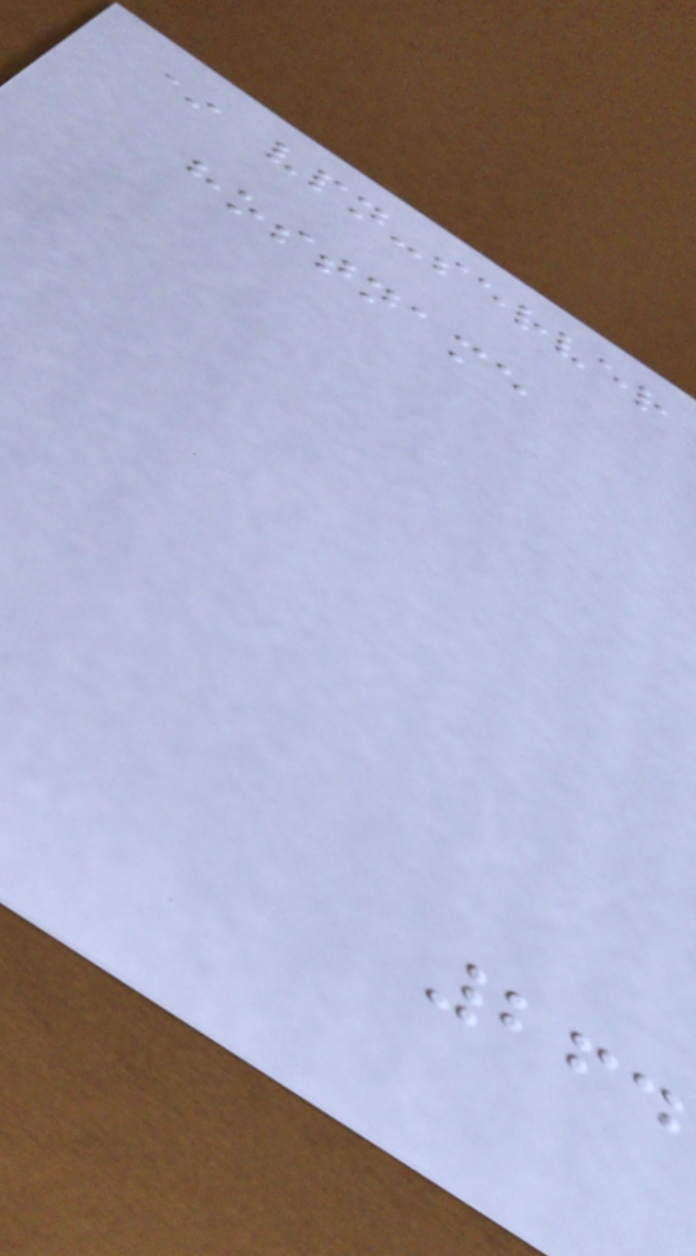* vpn-server
hostname
264
